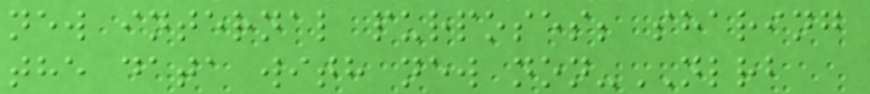new internal purposes; sharing
the data with new non-NLRB
